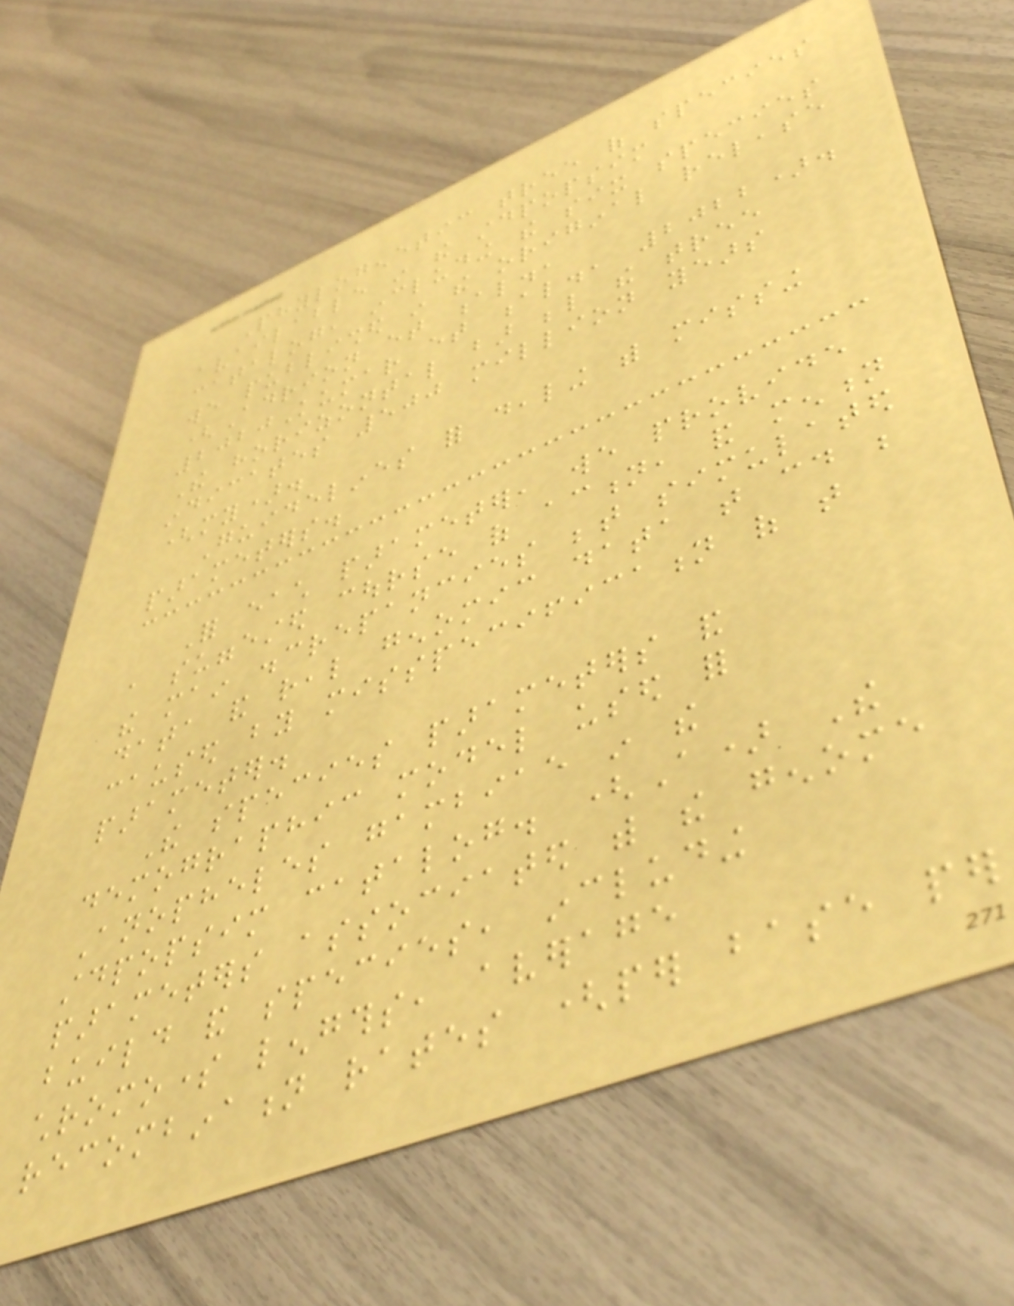Phylogenetic tree of species
available in the stdpopsim
catalog, including the six species
we published in the original release
(Adrion et al.,
2020Kumar et al., 2022).
The horizontal bar below the tree
indicates 500 million years
(my).
Guidelines for dealing with missing
parameters.
For each parameter, we provide
a suggested course of action, and mention
the main discrepancies between simulated
data and real genomic data that could be
caused by misspecification of that
parameter.
The species parameters and
demographic model used for
Anopheles gambiae in the
stdpopsim catalog. (A) The
parameters associated with the genome
build and species, including
chromosome lengths, average
recombination rates (per base per
